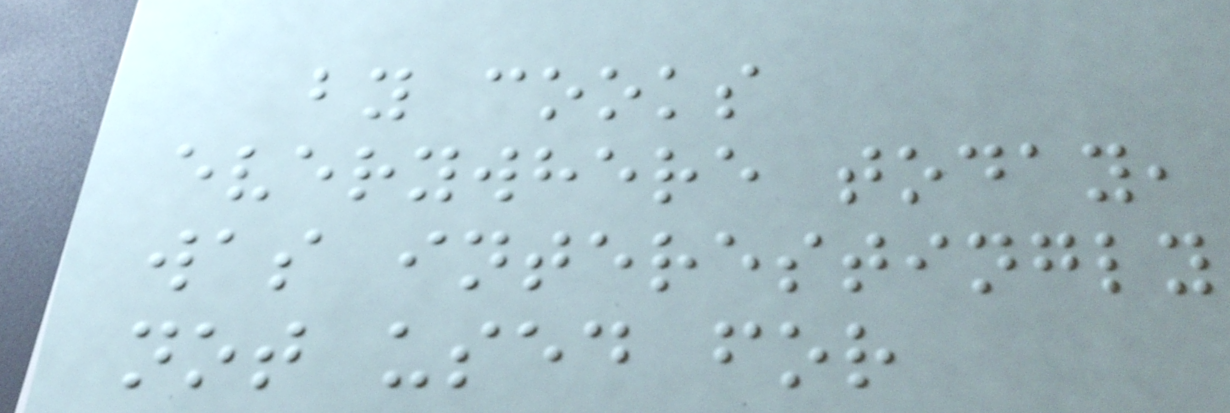by cooks
everywhere today,
was interestingly
not used for
